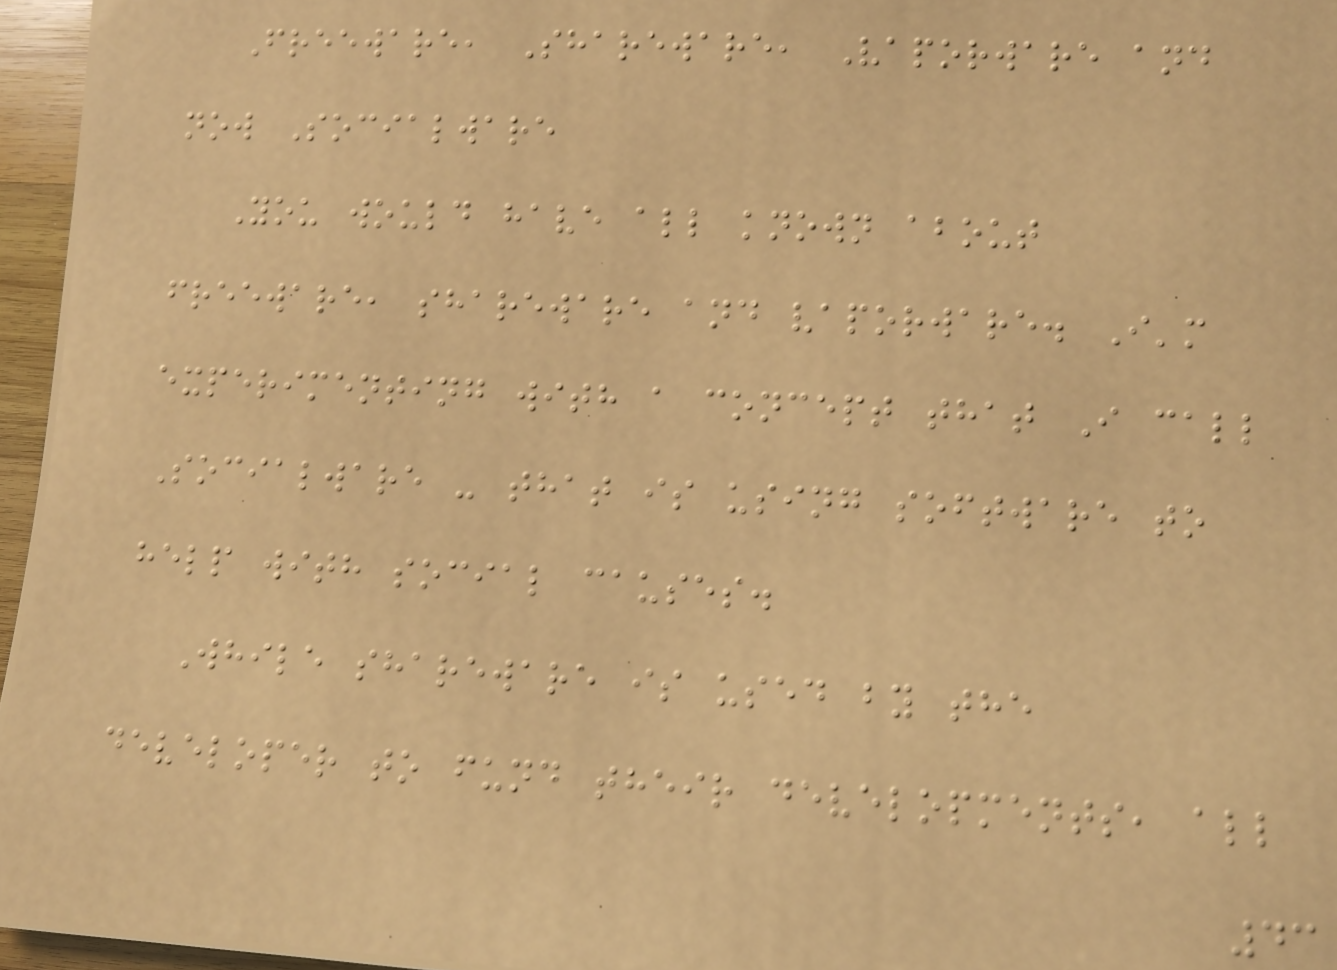Freeware, Shareware, Vaporware and
now Socialware
You would have all known about
freeware, shareware and vaporware. I'm
experimenting with a concept that I call
Socialware - that is using software to
help with social causes.
While shareware is used by the
developer to fund their developments, all
43
